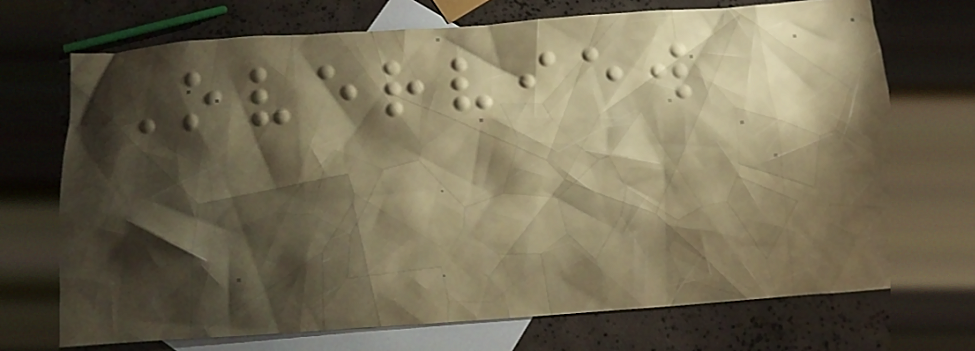Overview
